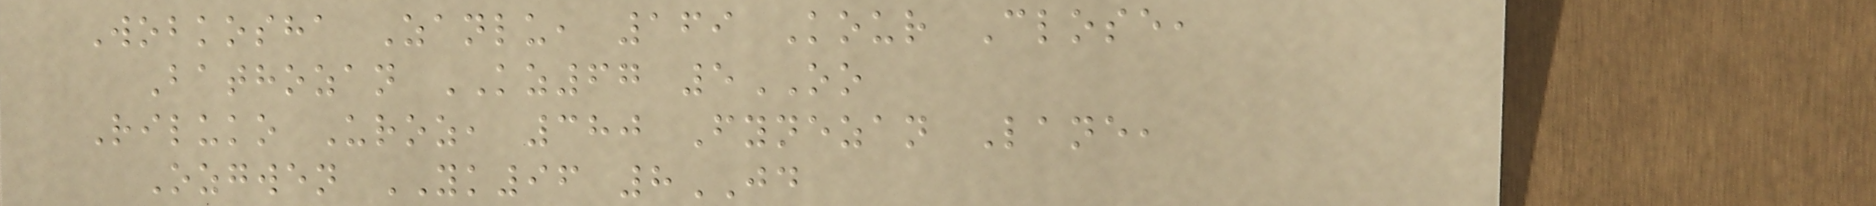Wobkosha Zanlu, 169 Kour Close,
Bathozan KZ67 5OO
Riluko Uroz, 380 Fynezan Lane,
Ozgwen YK96 8JD
